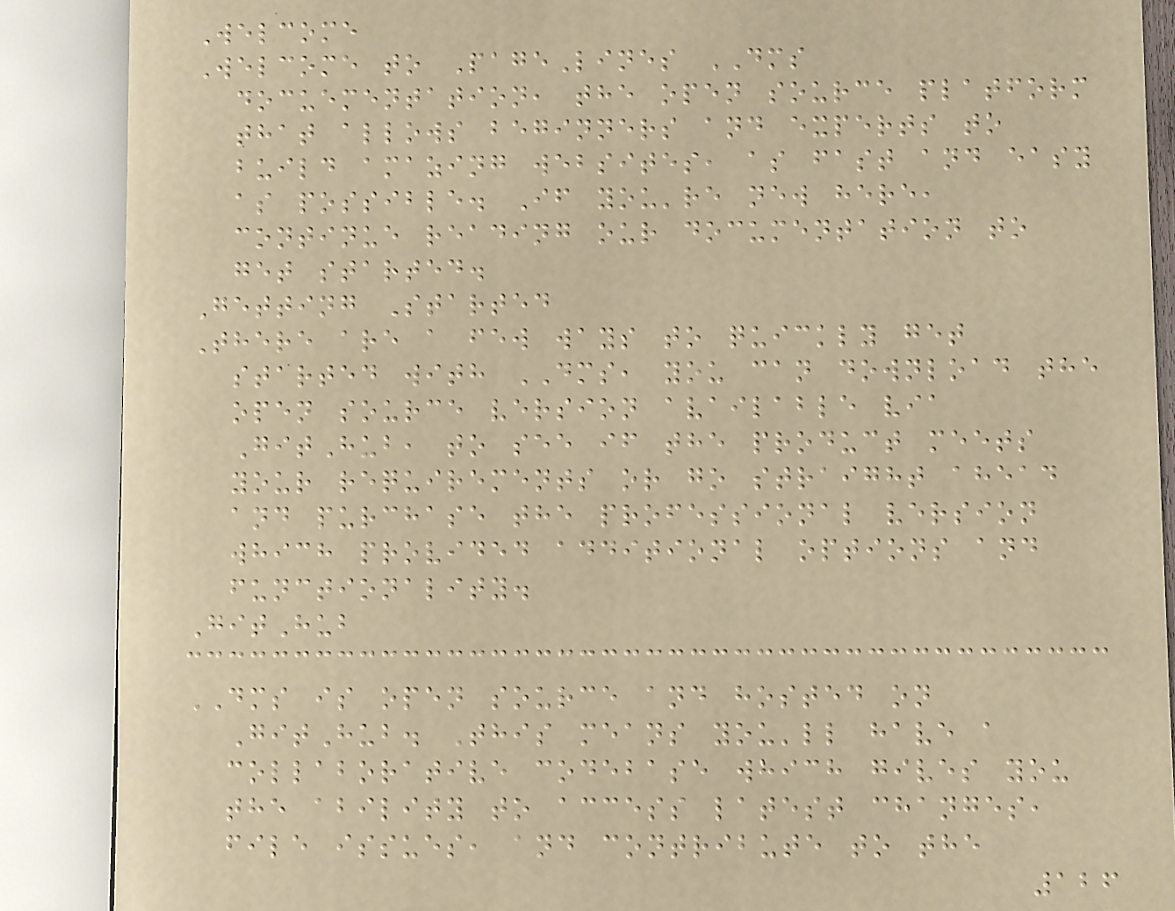Welcome
Welcome to PageLines DMS
docuementation, the open source platform
that allows beginners and experts to
build amazing websites, as fast and easy
as possible. If you're new here,
continue reading our documentation to
get started.
Getting Started
There are a few ways to quickly get
started with DMS, you can download the
open source version available via
GitHub, to see if the product meets
your requirements or go straight ahead
and purchase the professional version
which provided additional options and
functionality.
GitHub
DMS is open source and hosted on
GitHub. This means you'll have a
collaborative codebase which gives you
the ability to access latest changes,
file issues, and contribute to the
126
